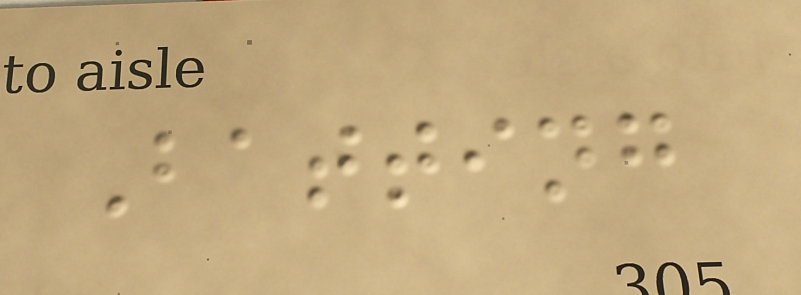Batting
